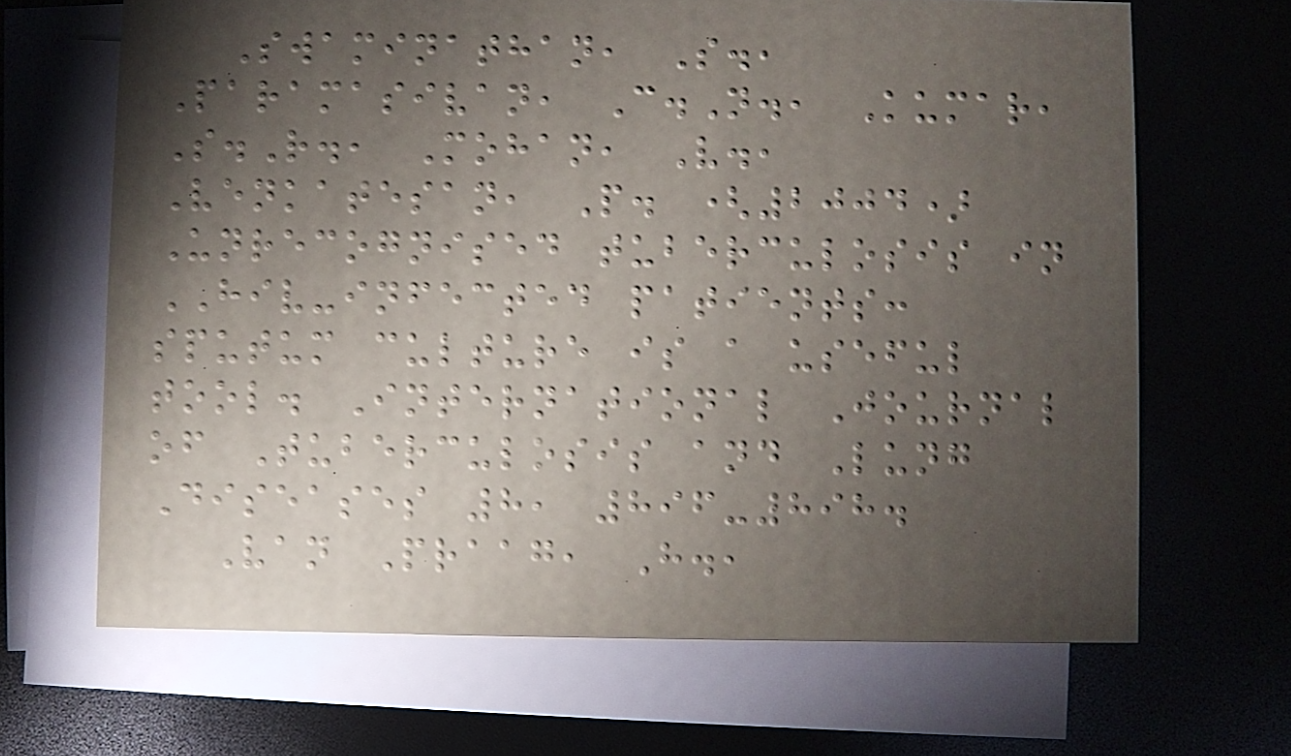Swaminathan, S.,
Paramasivan, C.N., Kumar,
S.R., Mohan, V.,
Venkatesan, P. (2004)
Unrecognised tuberculosis in
HIV-infected patients:
sputum culture is a useful
tool. International Journal
of Tuberculosis and Lung
Diseases 8, 896-898.
Van Praag, H.,
